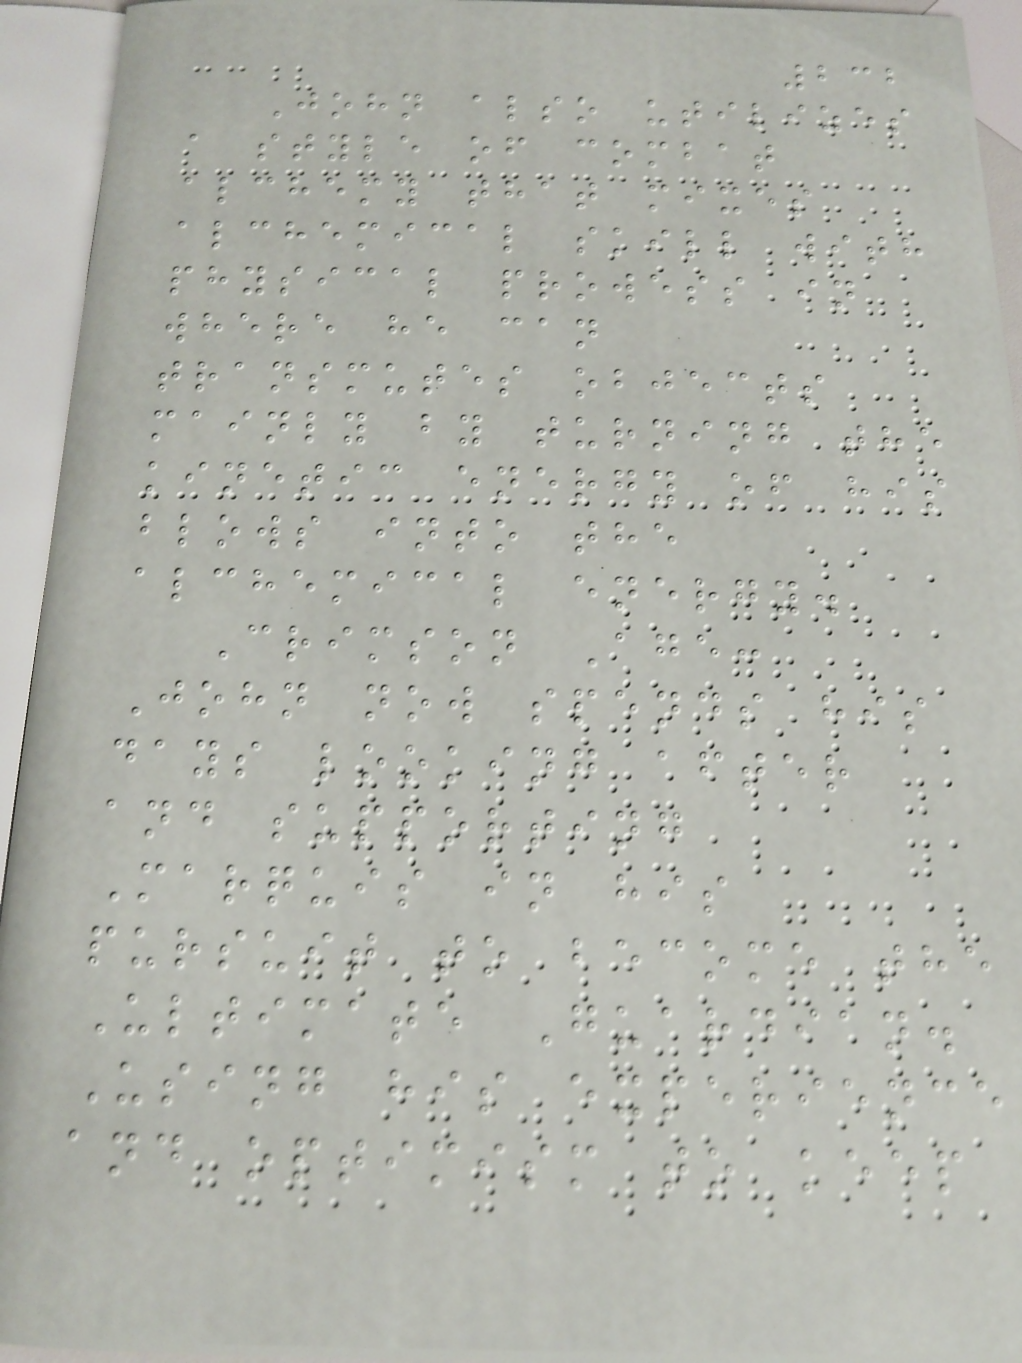232
John also utilizes
a style of combat
alchemy that mixes
alchemical skill with
physical prowess in
where he can
transmutes objects
mainly by turning the
kinetic energy of his
blows into the
alchemical energy.
Crimson Age:
John now spends his
days looking after
and supporting
Marquis in his
pursuit to become the
Ultimate Guardian.
Using his experience
and optimism to keep
